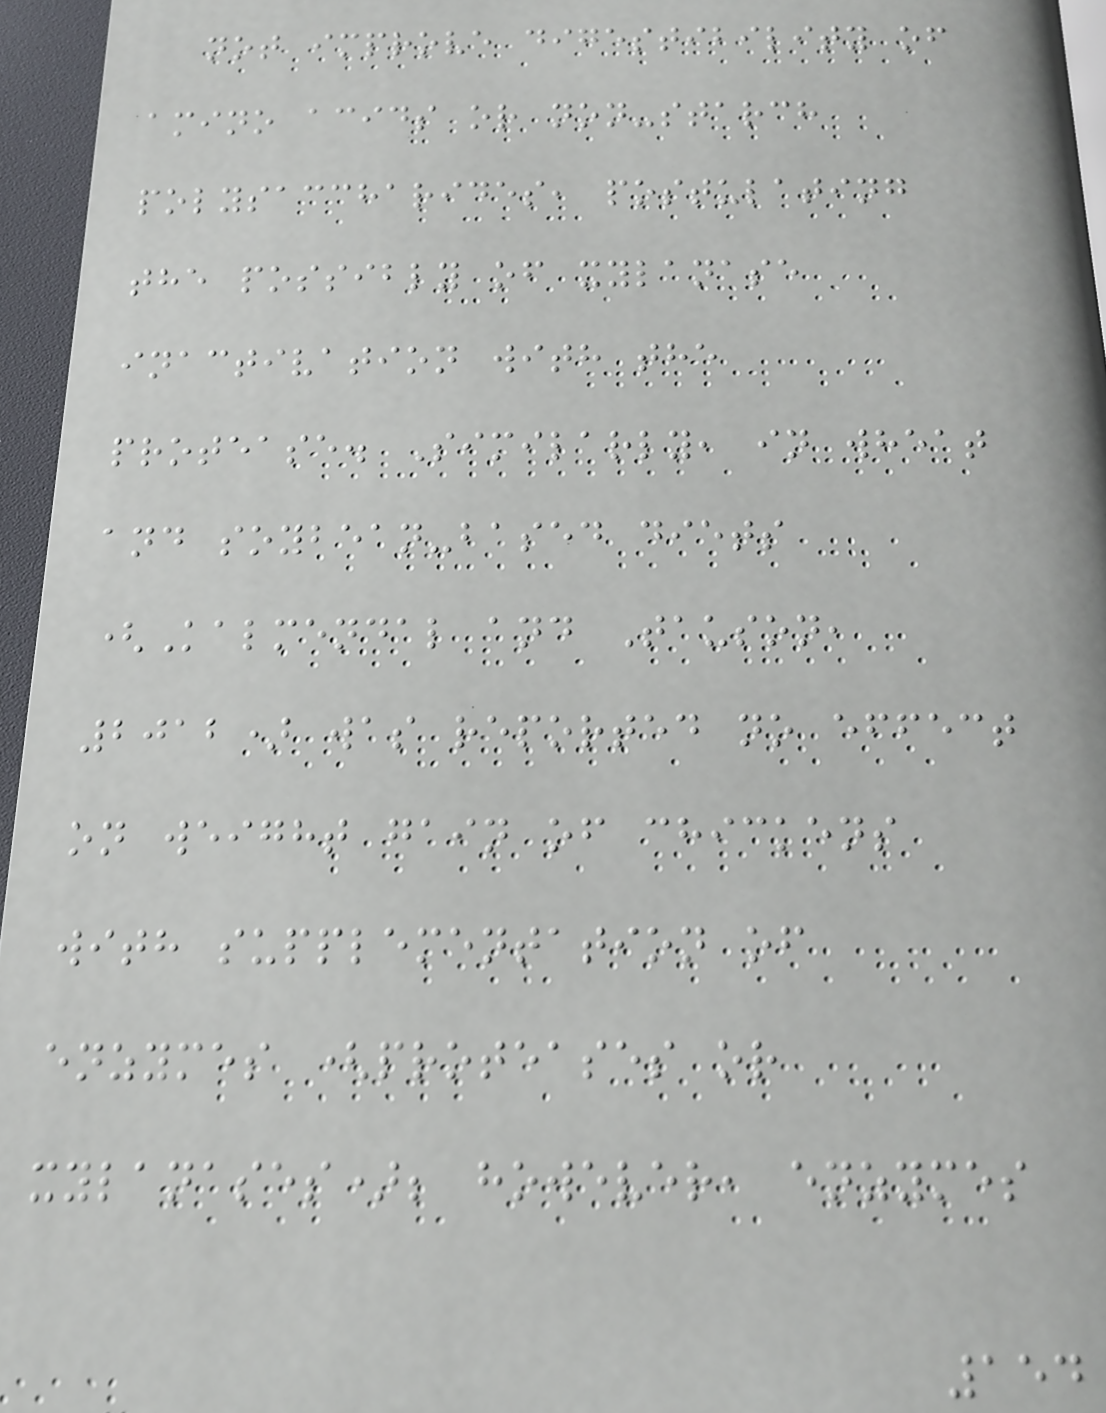not improve digestibility of
amino acids or non-starch
polysaccharides, postulating
the possibly of xylanase
inactivation with the
protease. Similarly, in wheat
and soybean-based diets
(Kalmendal and Tauson,
2012) was reported no effect
on weight gain of chickens
with supplementation of
enzymes (proteases or
xylanases); however, enzymes
154
